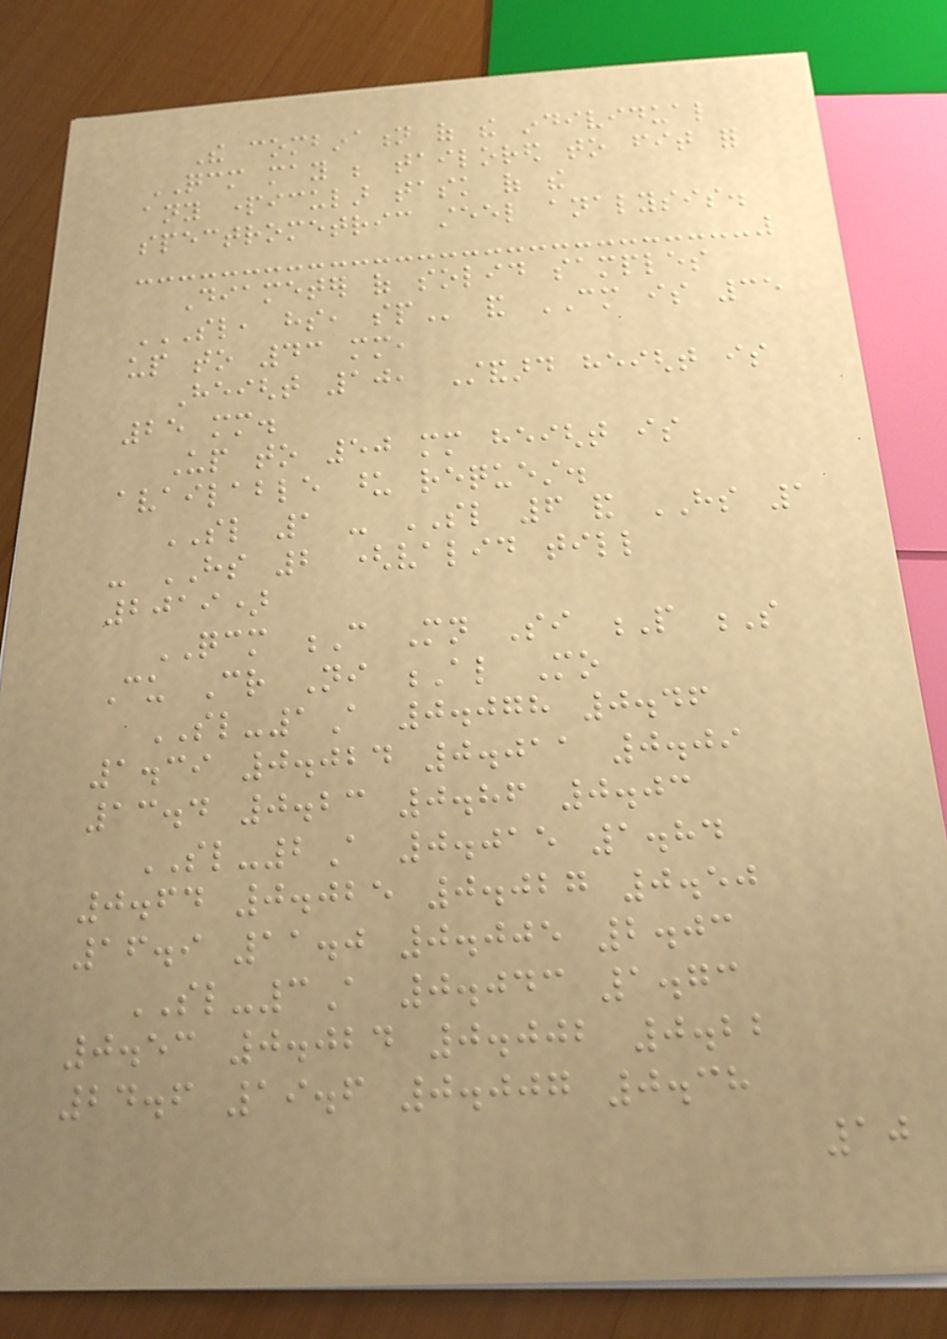The combination of the individual
QCM may be tailored to fit for
any particular task of the
spectrometric steel analysis.
Diameter of solid samples
SL, HS, SP and CM is 35
up to 43 mm,
Height 10, Standard height is
25 mm.
Up to 50 mm height is
available upon request.
SL 1 - SL 6 and HS 1
- HS 2 (valid till
2019)
QCM C Mn Si P S
Cu Cr Ni Al Mo
SL-1A 0.078 0.46
1.39 0.024 0.011 0.09
13.4 0.23 0.86 0.03
SL-2A 0.015 1.84
0.64 0.025 0.027 0.50
16.9 11.0 0.005 2.03
SL-3A 0.043 1.73
0.53 0.024 0.002 0.22
24.6 19.6 0.007 0.38
10
